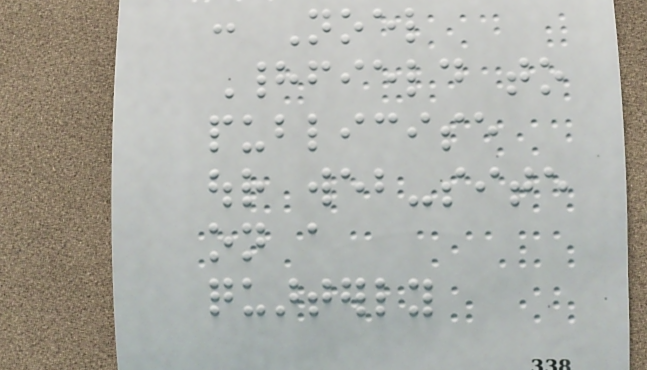: Noel
Hadfield to
publicise
our web-site
on a
quarterly
